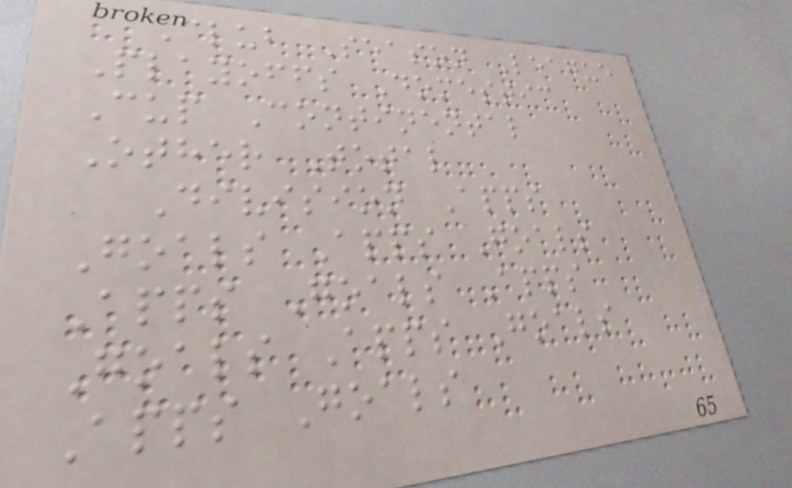Club Season League
Playoffs Domestic
Cup Continental
Other Total
Division Apps
Goals Apps Goals
Apps Goals Apps
Goals Apps Goals
Apps Goals
